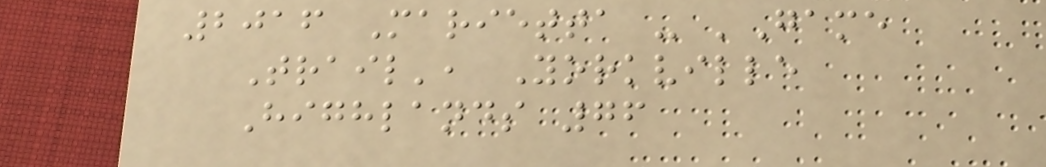2016 Marietta - 'Game
Trail', Yorkville
Highlands 76
